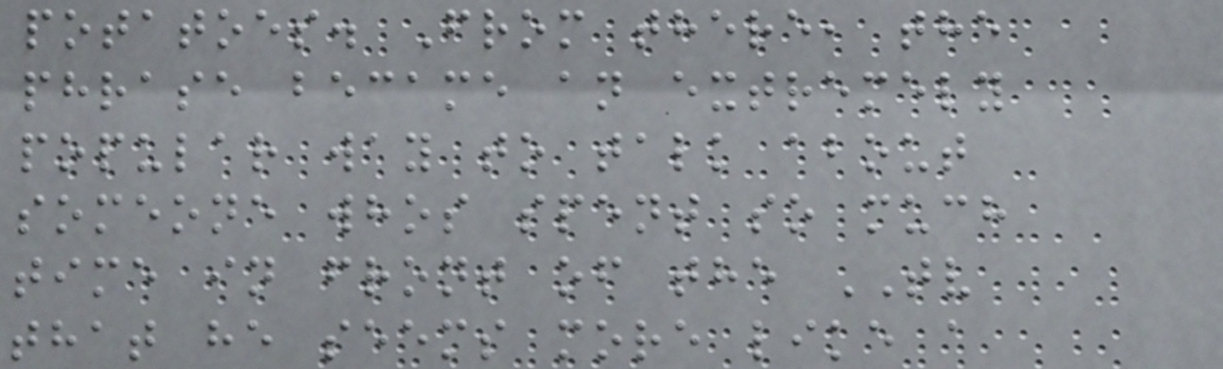potatoes. From there, the
phrase became an extremely
popular way to talk about
someone whos spent so much
time in front of the TV
that he seems more like a
